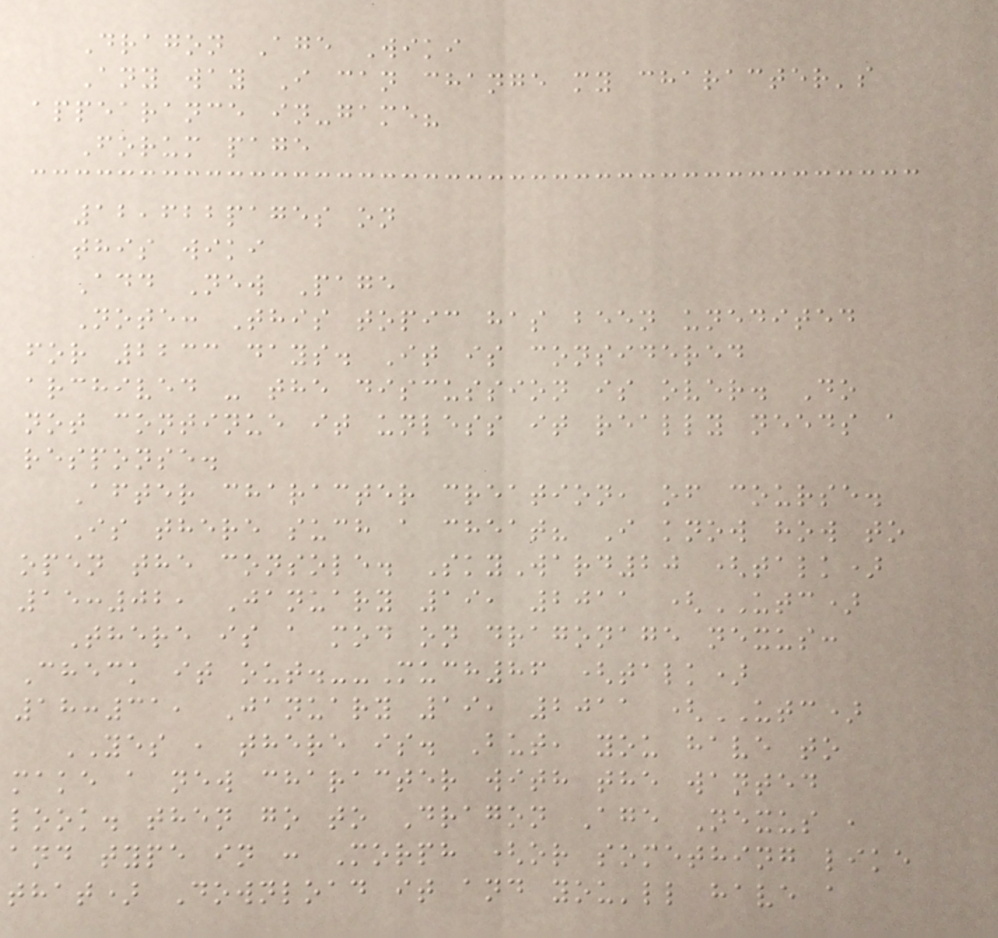Dragon Age Wiki
Any way I can change my character's
appearance in-game?
Forum page
12,622pages on
this wiki
Add New Page
Note: This topic has been unedited
for 2233 days. It is considered
archived - the discussion is over. Do
not continue it unless it really needs a
response.
After character creation, of course.
Is there such a cheat? I know how to
open the console. SkyWard20 (talk)
15:02, January 19, 2011 (UTC)
There is a mod on dragonage nexus:
Check it out.--Much86 (talk)
18:31, January 19, 2011 (UTC)
YES , there is. But, you have to
make a new character with the wanted
look. then go to Dragon Age Nexus ,
and type in : Morph (or something like
that) Download it and you'll have a
